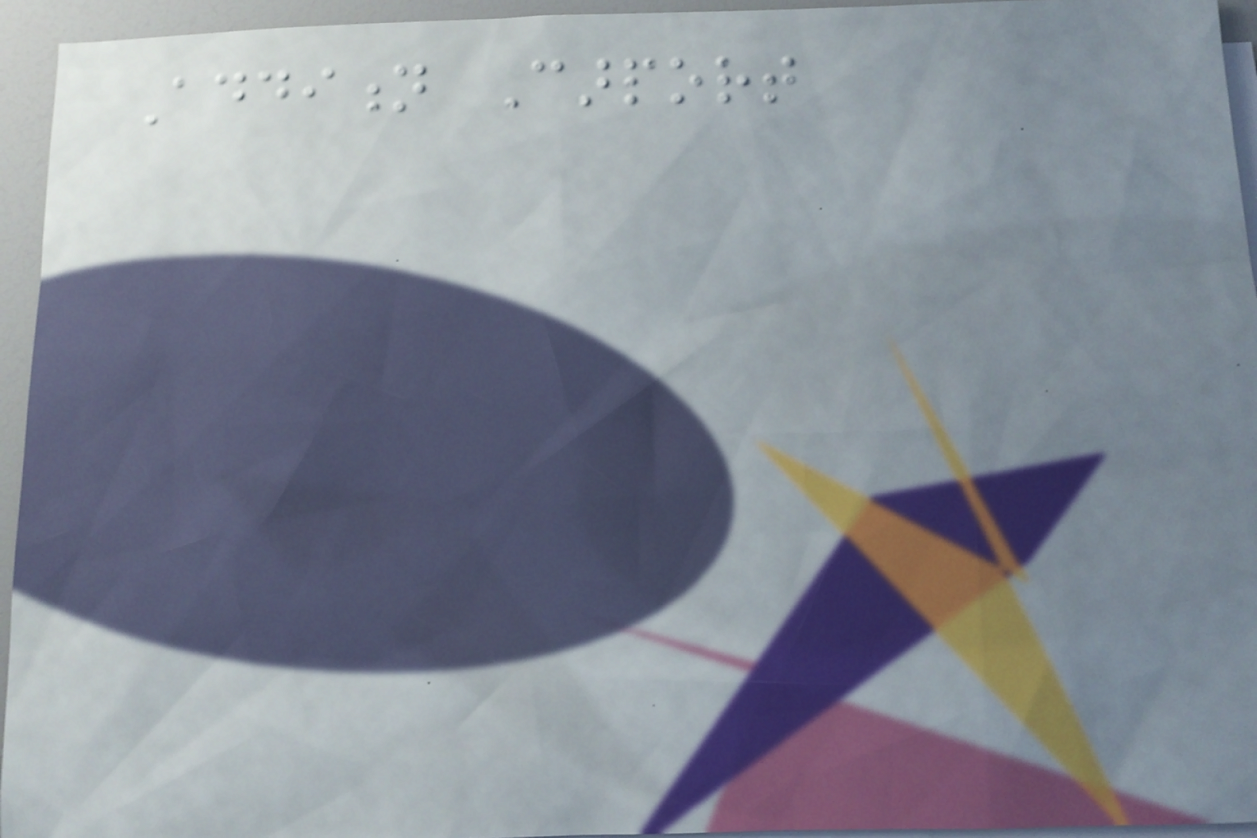Addition Carport
